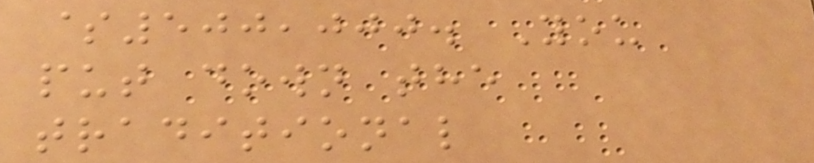$500,000. You
put down the
traditional
